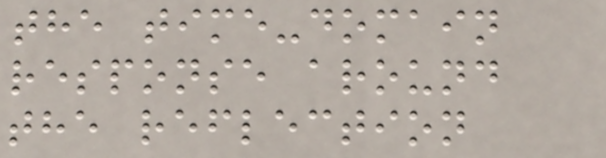the time-domain
response around
the reflection
